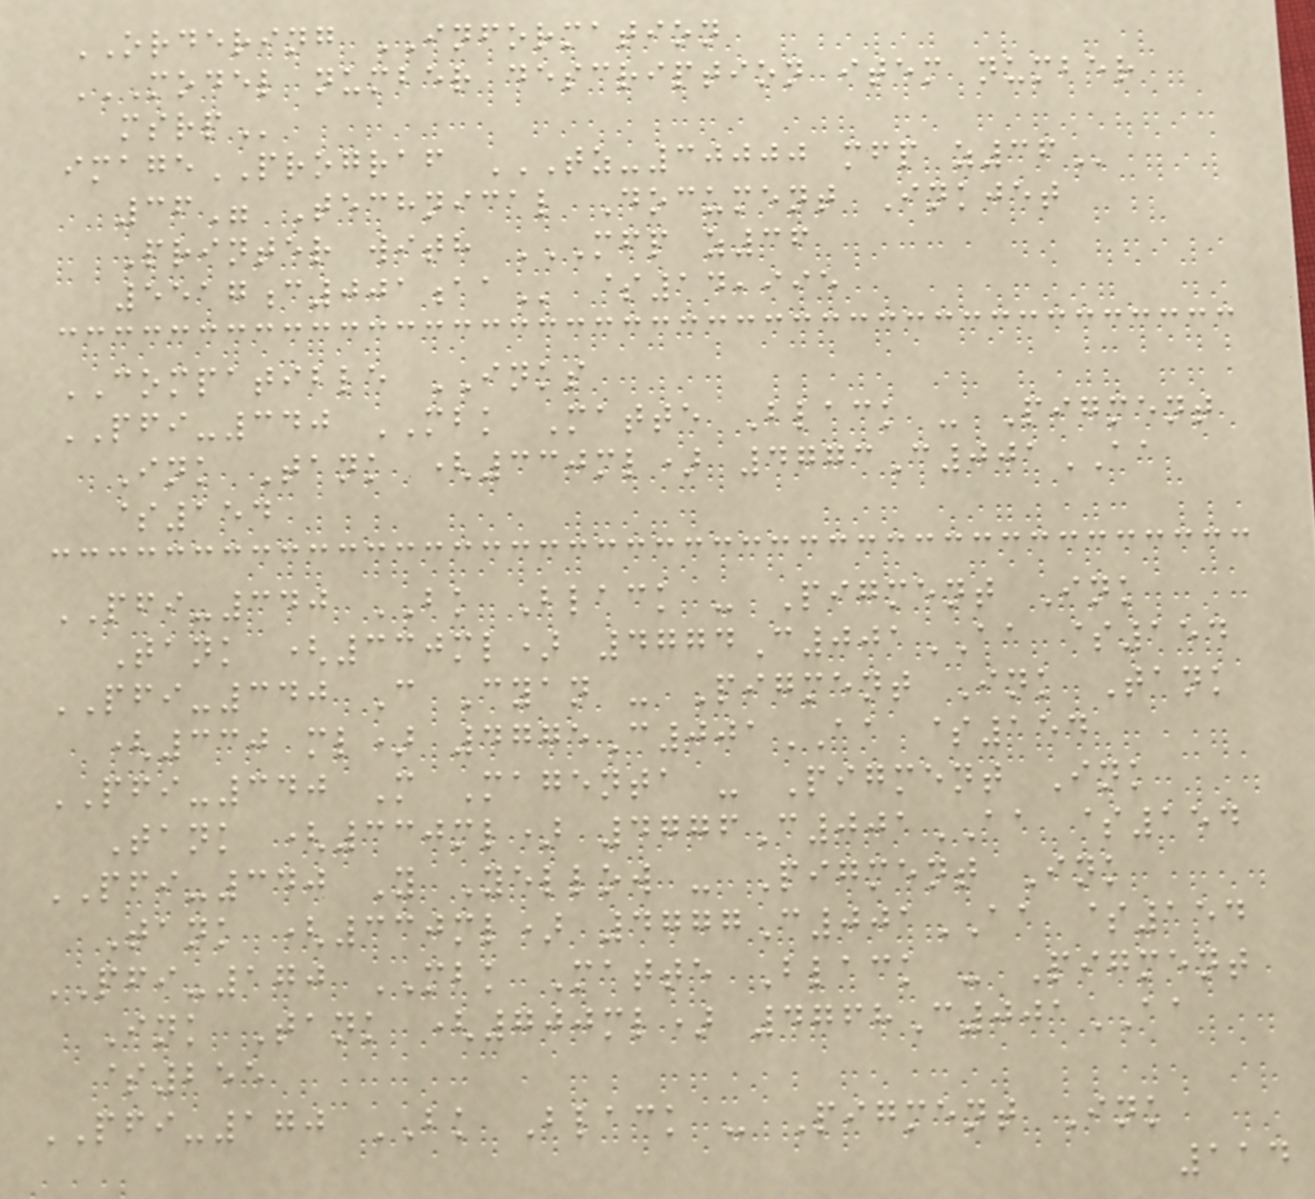ORDERING INFORMATION
MODEL NUMBER DESCRIPTION ITEM NUMBER
MSRP
imagePROGRAF TZ-30000 MFP Z36
36" Technical Document Inkjet
Printer with MFP Z36
5517C001AA $14,995
COMPATIBLE INKS
PFI-340 MBK Matte Black - Pigment
Ink Tank (330ml) 4773C001AA
$154
PFI-340 BK Black - Pigment Ink
Tank (330ml) 4774C001AA $154
PFI-340 C Cyan - Pigment Ink Tank
(330 ml) 4775C001AA $154
PFI-340 M Magenta - Pigment Ink
Tank (330ml) 4776C001AA $154
PFI-340 Y Yellow - Pigment Ink
Tank (330ml) 4777C001AA $154
PFI-170 MBK Matte Black - Pigment
Ink Tank (700ml) 4768C001AA
$255
PFI-170 BK Black - Pigment Ink
114
